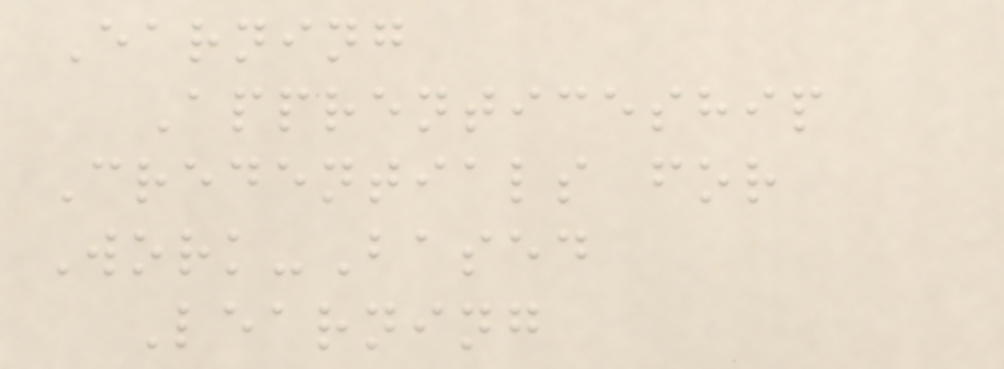Earning
Apprenticeship
Credentials for
Work-Based
Learning
